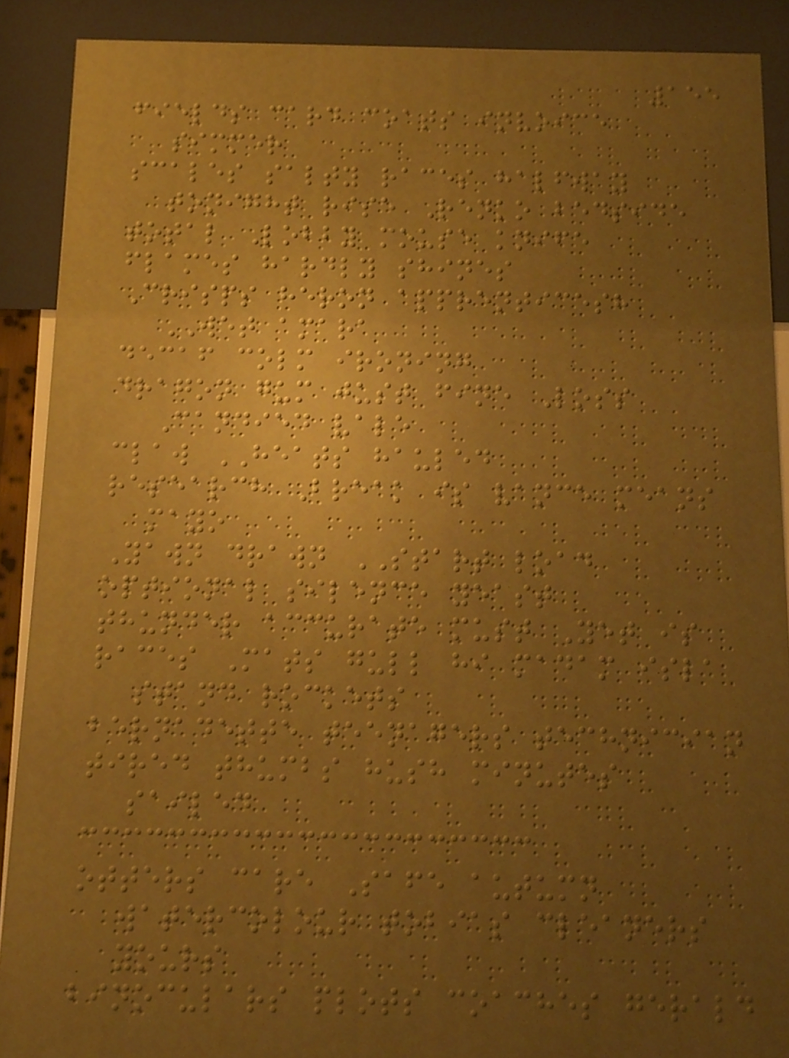155
fields card coats invoice
simmer
scales salty races halfway
tonight rise Renko bedside
total Lobby mouse knife
flames hardly shines
Crisps heron apprenticesh
WET amara
decaf colm ironing
dragon gum just fine Loss
Candied vale
claw HEATS hauled
research Break is vance means
mayo
Yawn drawn START load
optional silence yeast
thunder accurate must Yet is
races Mats gull hi madam isla
stand rockets
bernadette teenagers technician
tired thumbs hush minutes
sailed
otters care Safe autumn
watercolour tobias cleaners
yours
binoculars plots coaches gerald
